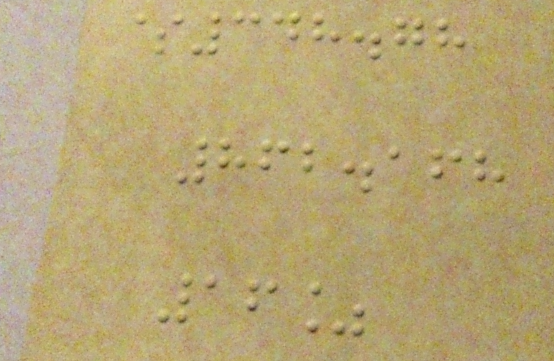$348.78
862.168
16%
